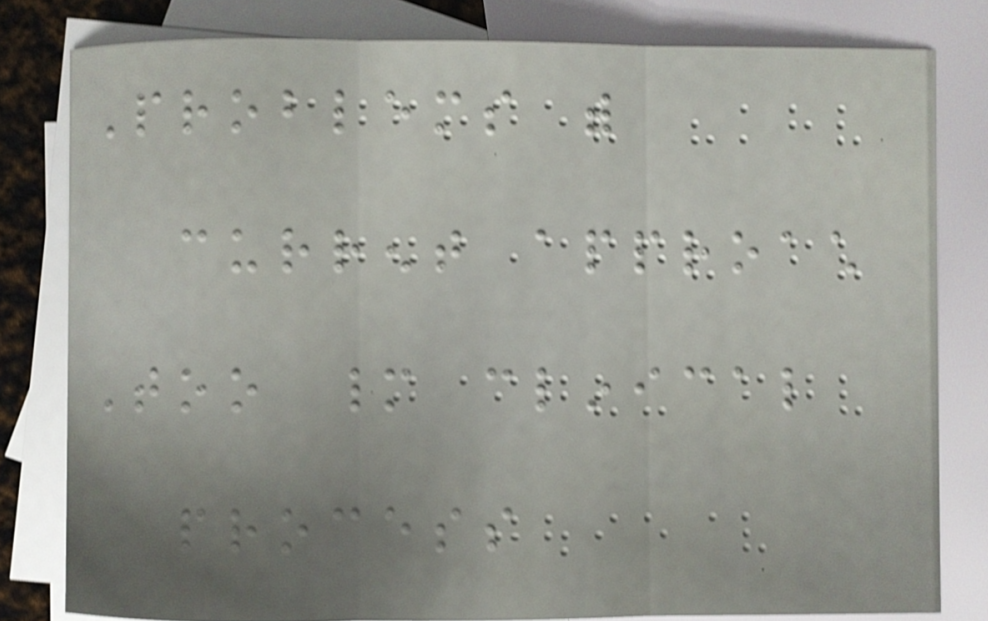Problems with
current approach
Too many clinical
process
